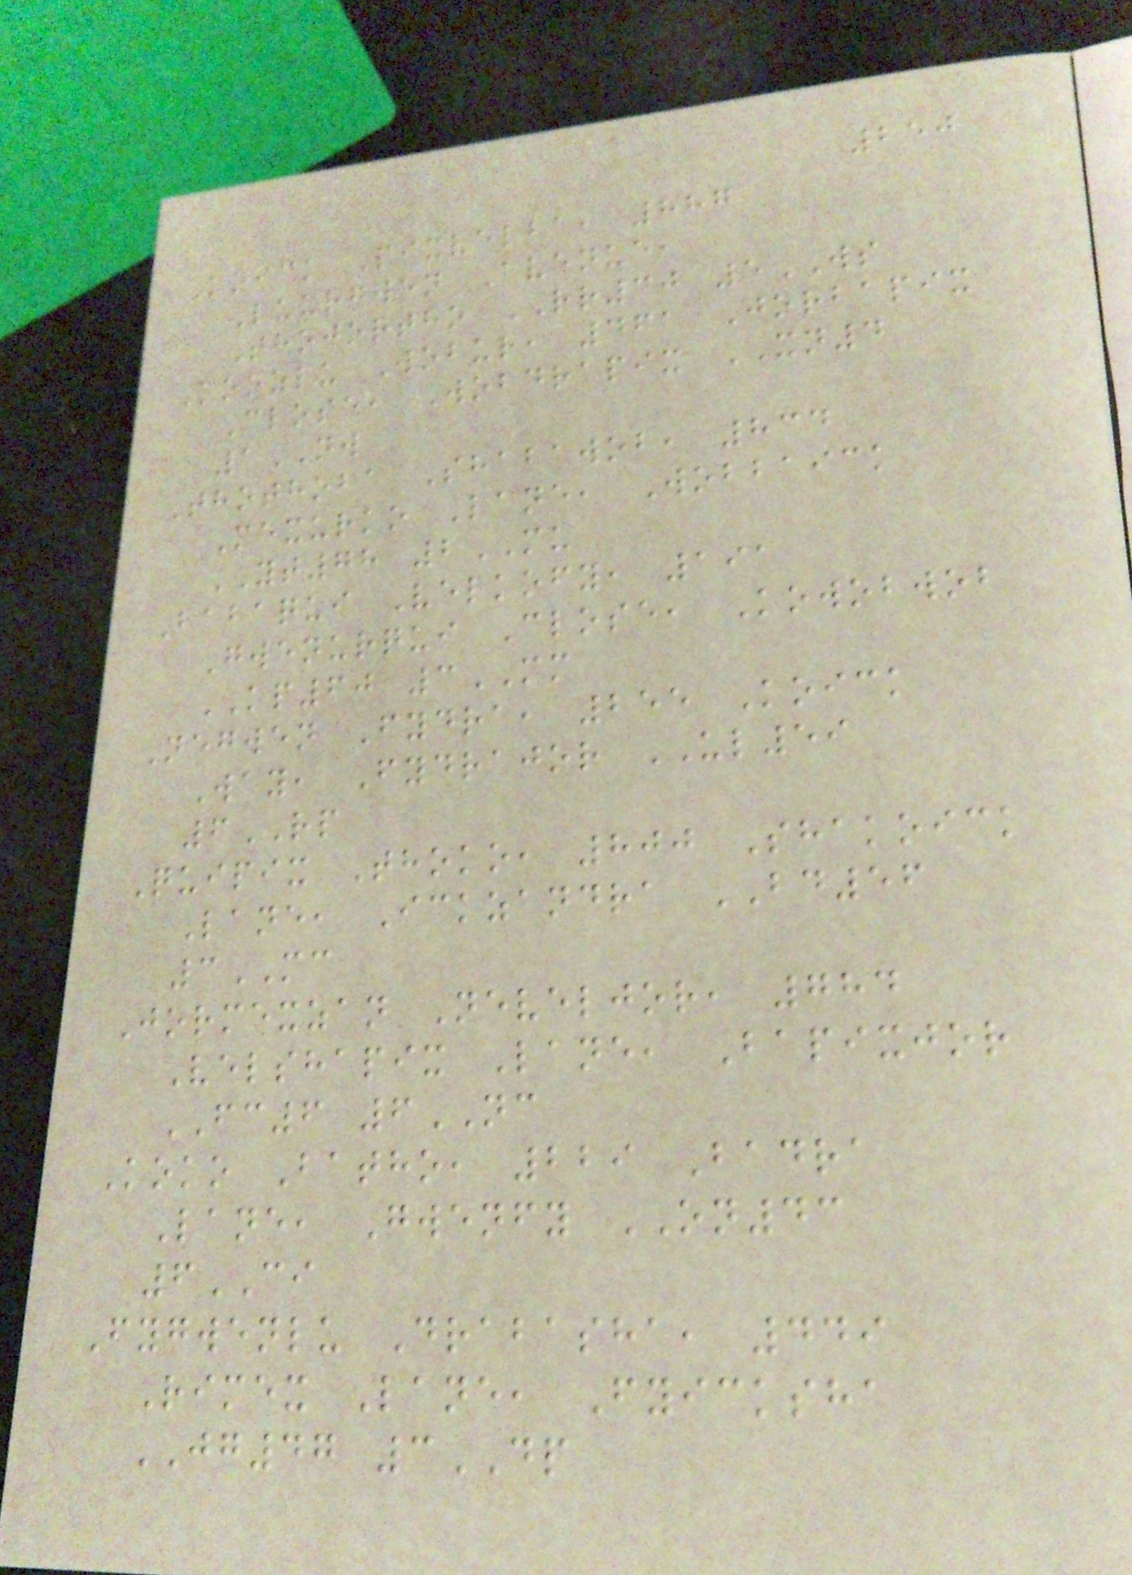250
Koick Pixvelba, 887
Luurgwen Avenue,
Thojortho RR30 5WS
Koozlu Wobur, 461 Jorbapix
Close, Wobdrapix XN4
1NW
Thothoba Shabawob, 834
Mexurko Lane, Wobbaick
YT78 2MU
Babaqui Velkofy, 191
Gwenurqui Close, Kowobwob
KP60 3MM
Negwen Fydra, 255 Koick
Way, Fydrajor UL59
6RP
Quipix Thoko, 800 Shakoick
Lane, Ickzandra BD56
3MC
Jormexzan Neveljor, 784
Velshapix Lane, Bapixjor
FC6 6NC
Koko Batho, 229 Badra
Lane, Gwenfy ON43
6CI
Fygwenlu Drabasha, 449
Rimex Lane, Fyicksha
JG47 3DP
